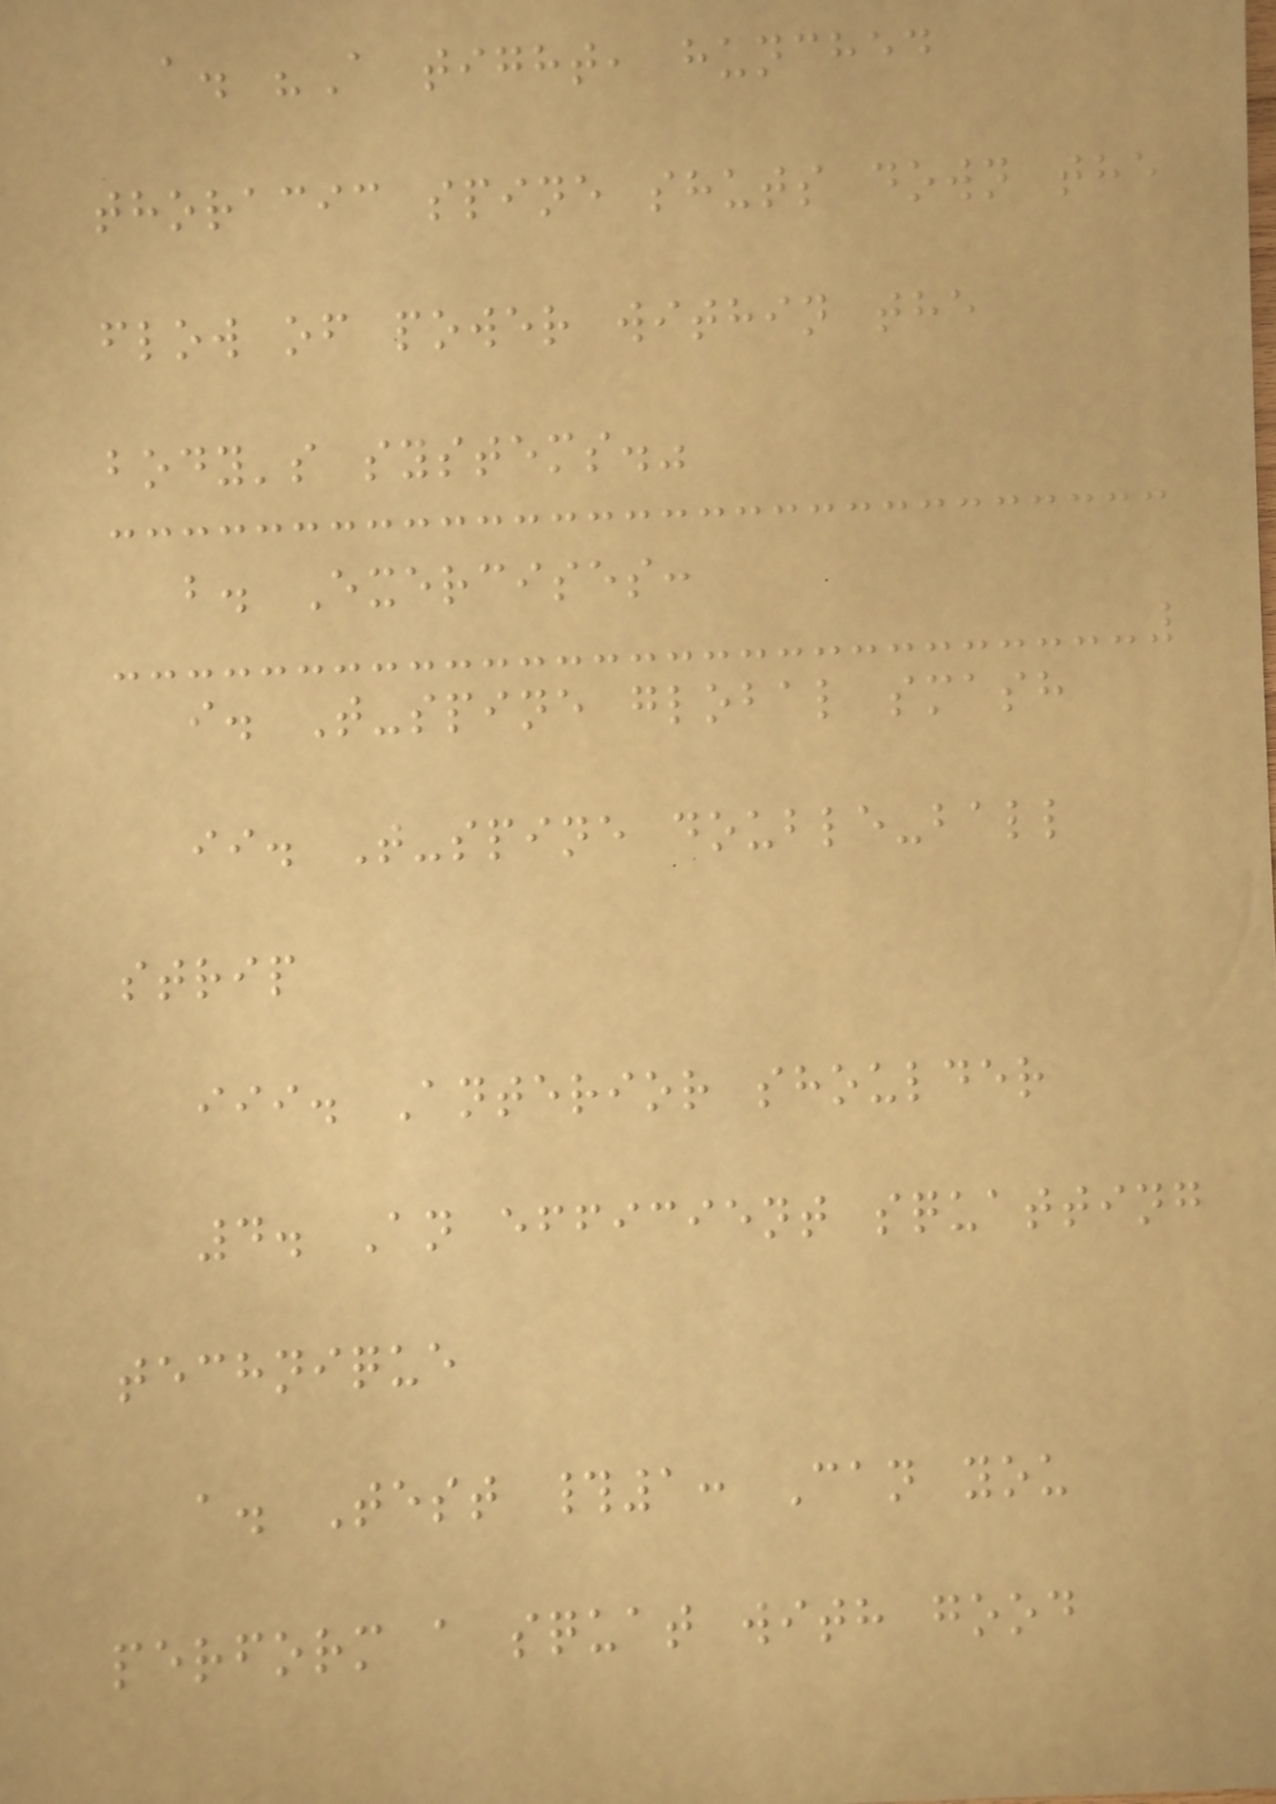a. "A tight, hunched
thoracic spine shuts down the
flow of power within the
body's systems."
b. Exercises:
i. T-spine global smash
ii. T-spine double-ball
strip
iii. Anterior shoulder
4. An efficient squatting
technique
a. Test #1: Can you
perform a squat with good
